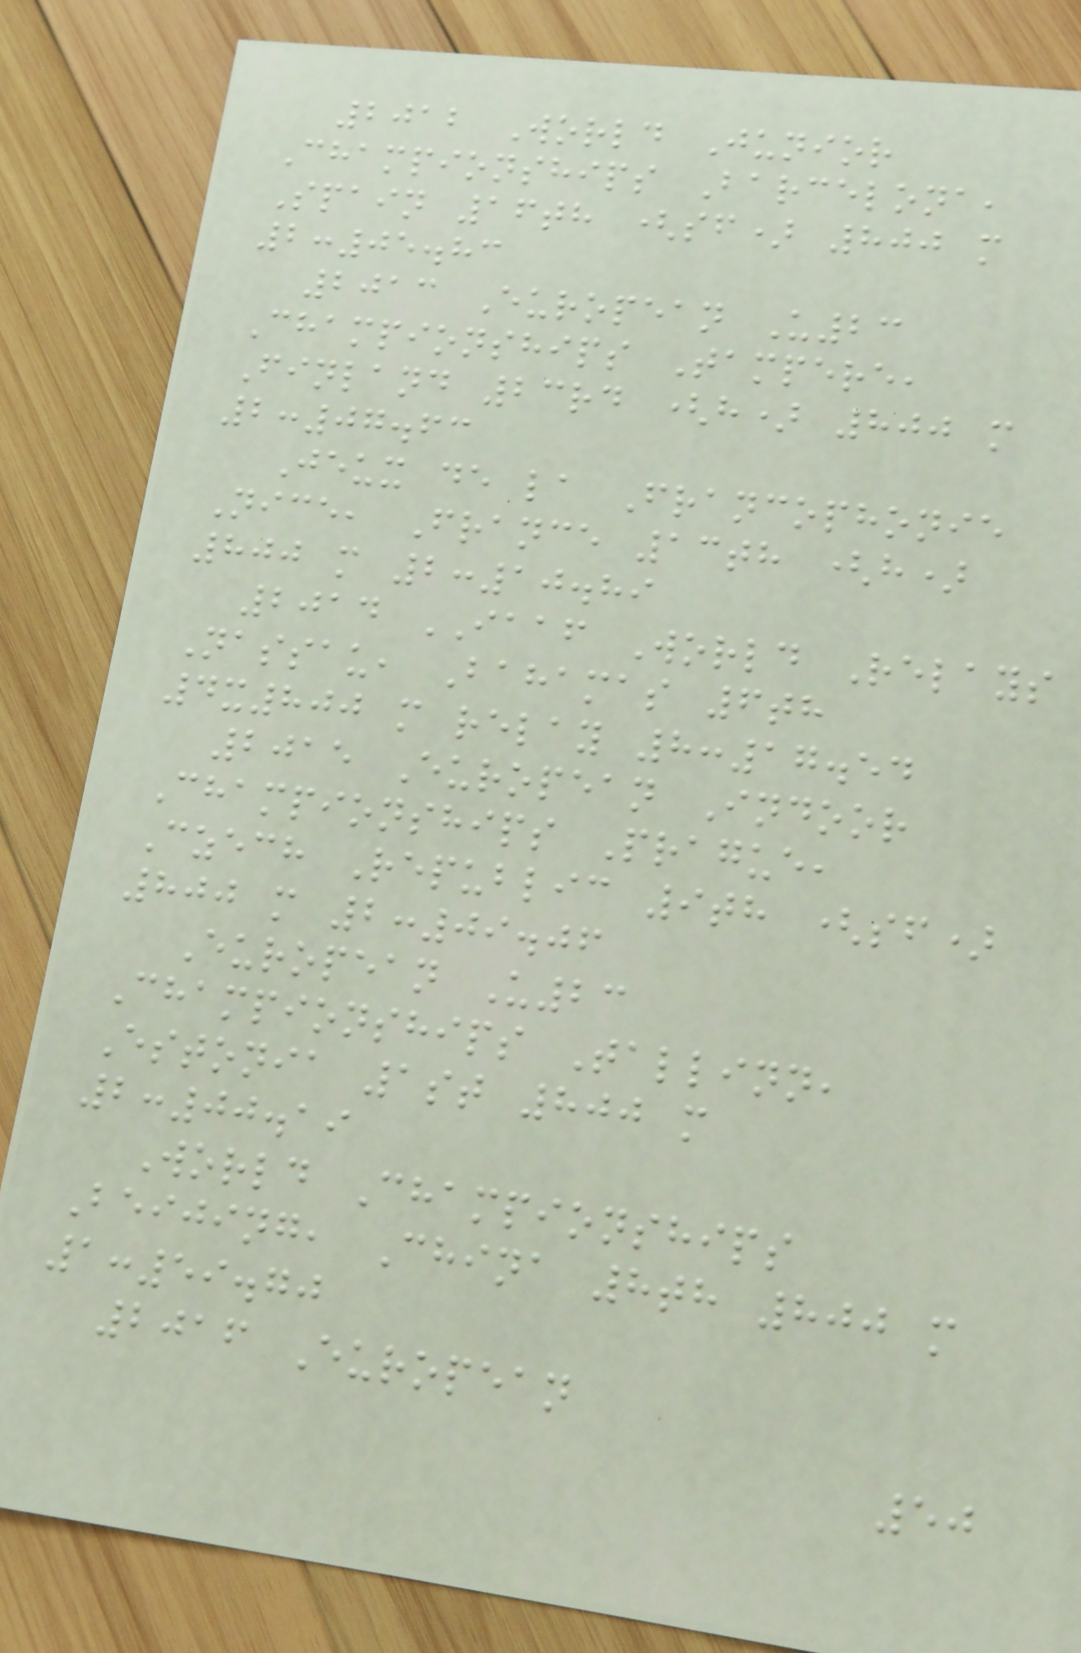2012 World Junior
Championships Barcelona,
Spain 16th (sf) 800 m
2:05.83
2013 European U23
Championships Tampere,
Finland 23rd (h) 800 m
2:07.63
Jeux de la Francophonie
Nice, France 13th (h)
800 m 2:10.89
2014 IAAF World Relays
Nassau, Bahamas 6th
4x800 m relay 8:17.54
2015 European Indoor
Championships Prague,
Czech Republic 9th (sf)
800 m 2:09.06
European U23
Championships Tallinn,
Estonia 1st 800 m
2:00.19
World Championships
Beijing, China 8th 800 m
1:59.70
2016 European
50
